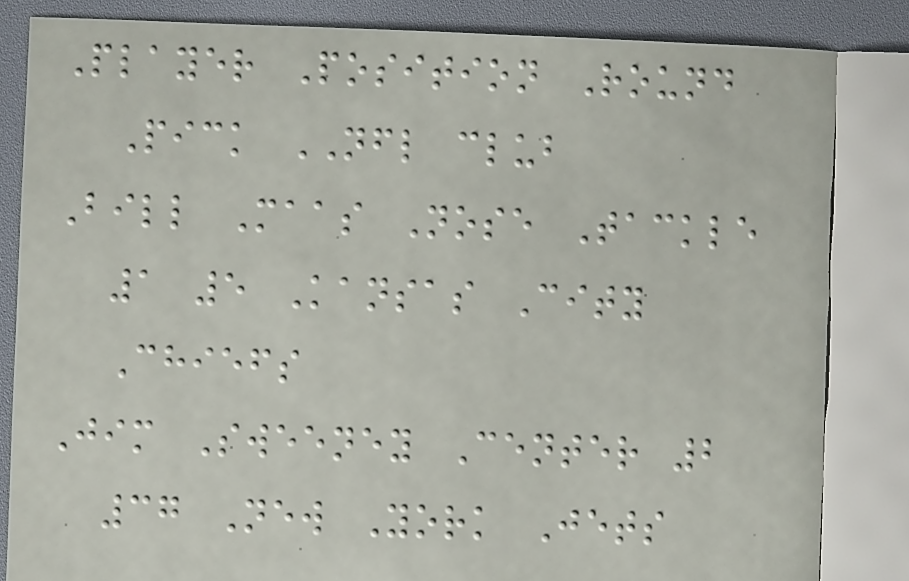Player Position Round
Pick NFL club
Bill Maas Nose Tackle
1 5 Kansas City
Chiefs
Jim Sweeney Center 2
37 New York Jets
